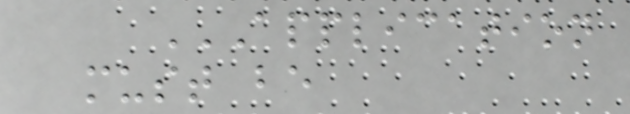APPLICATION
MUST BE
